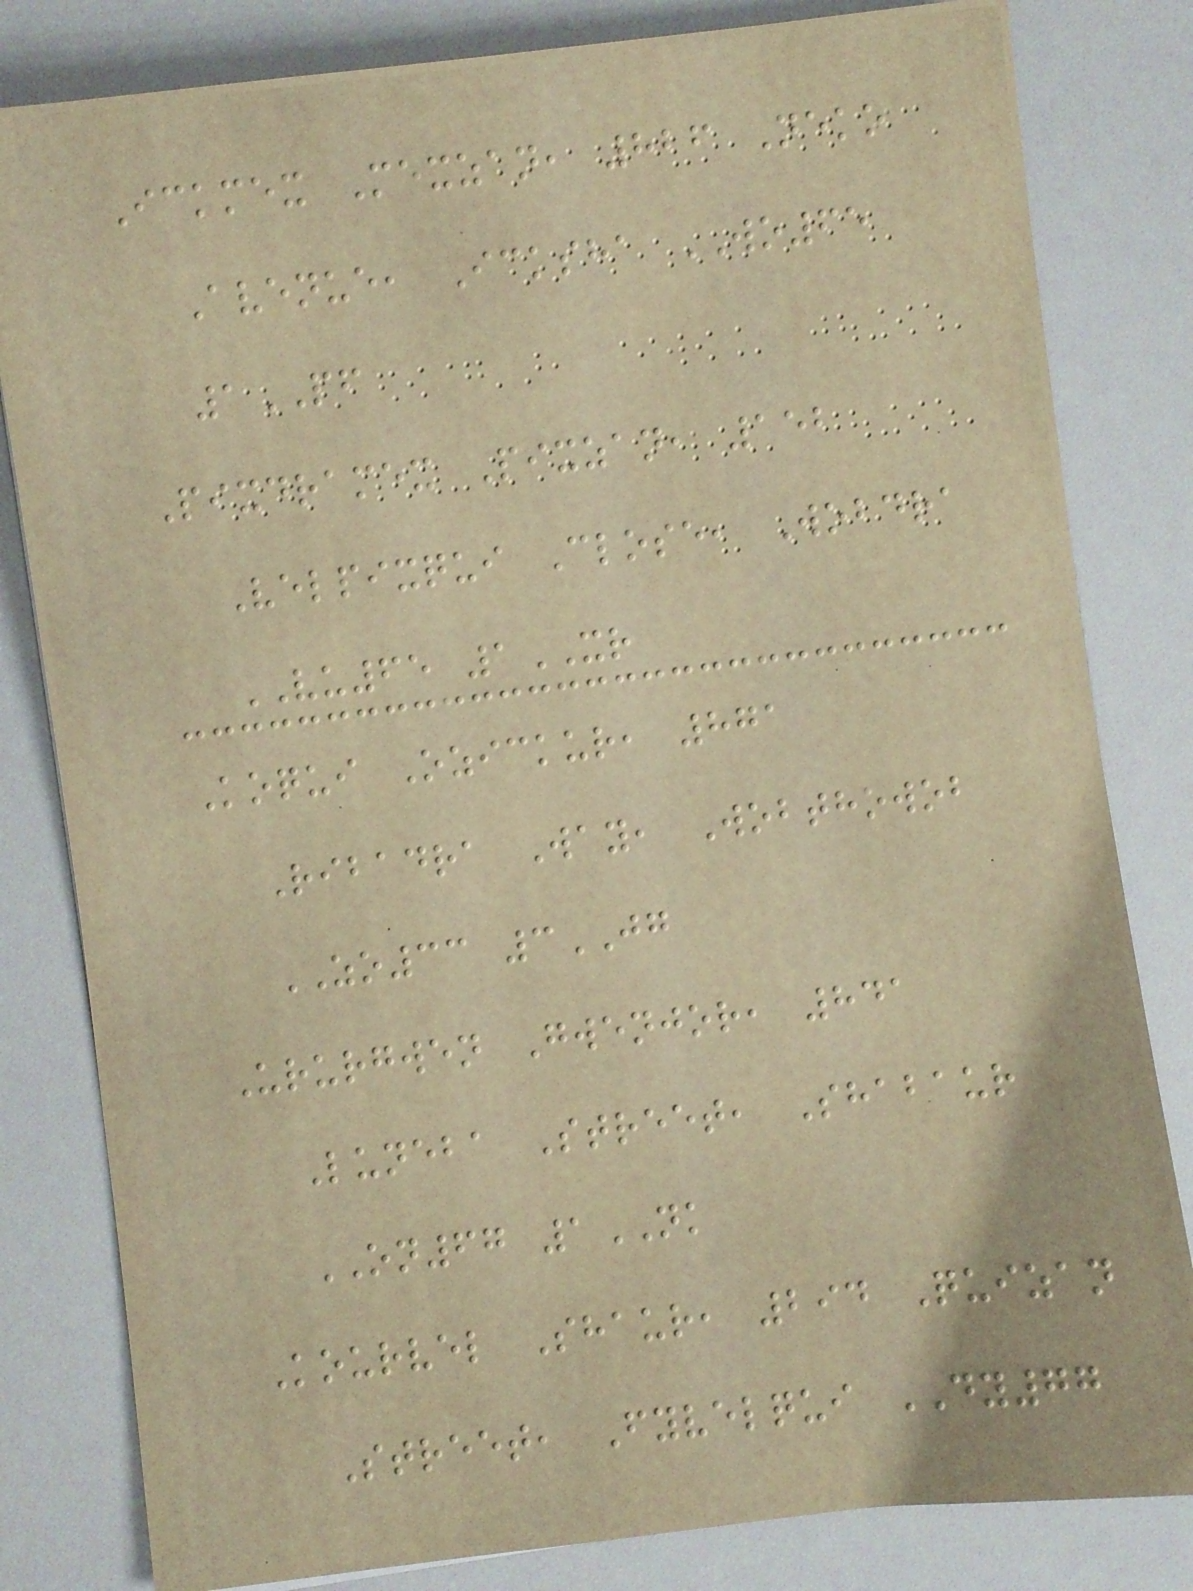Ickmex Mexzan, 826 Neko
Avenue, Icksha WO65
1PF
Pixdramex Pixzan, 152
Velpixqui Close, Wobdra
VU65 1XR
Koqui Ozickur, 871
Ribadra Way, Wobthowob
ZO33 3JG
Ururgwen Gwenjor, 841
Luneba Street, Shabaur
ON67 1NK
Kourvel Shaur, 294 Quizan
Street, Fyvelqui DY77
